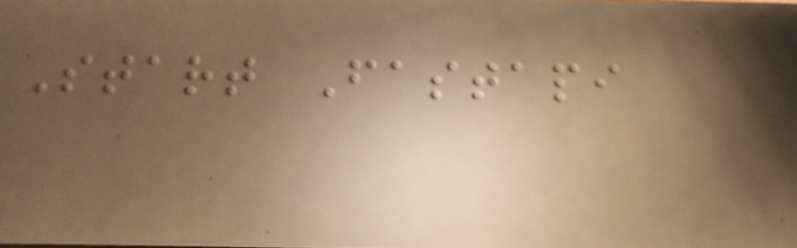Start Fastapi
